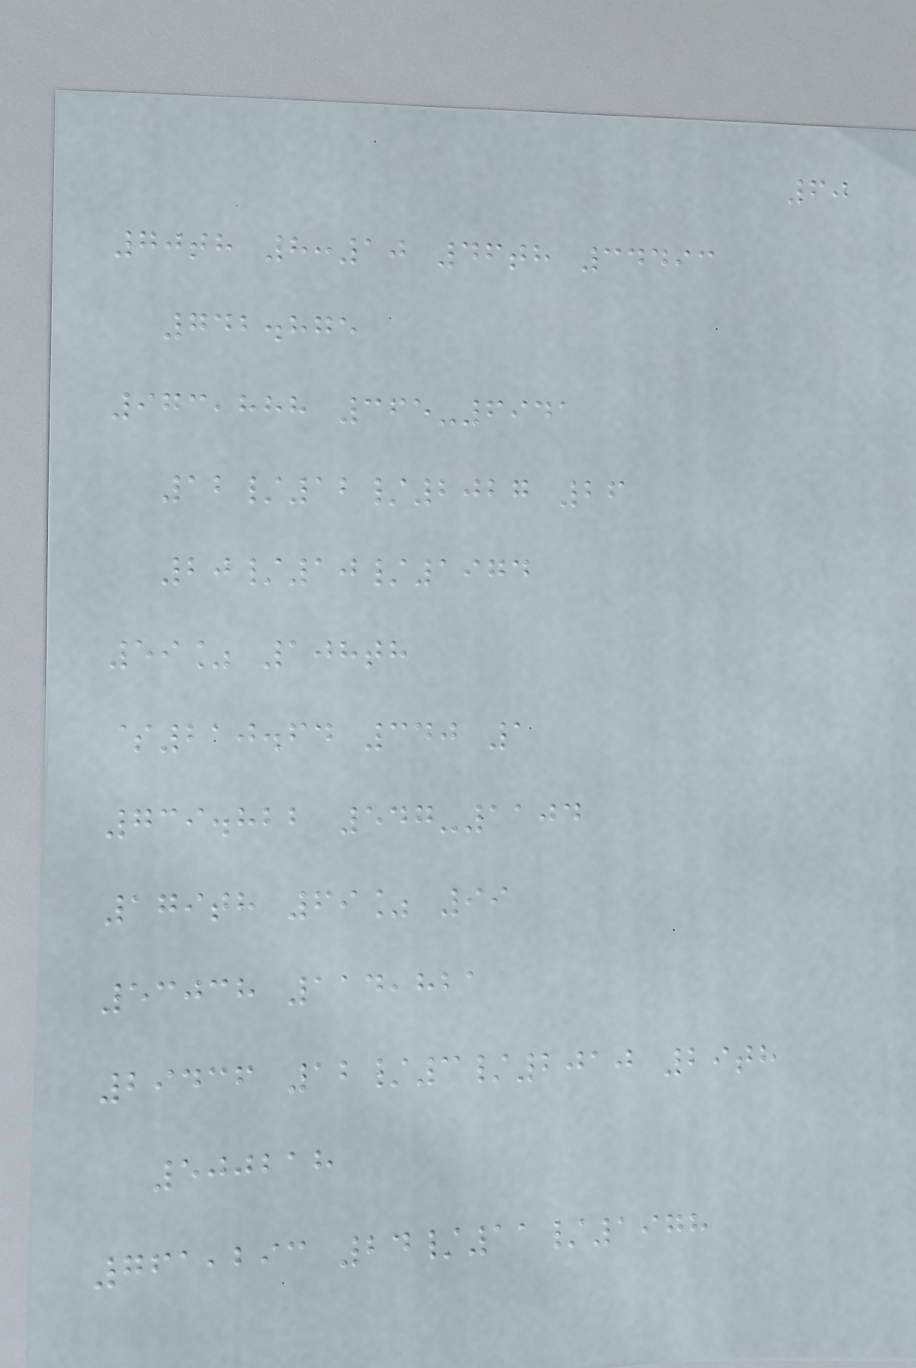60
70th 8:10 46th 34493
742.875
973,888 365-6941
12/12/2027 26
20/10/1974
59% 108th
$210.64 340 1
739.822 547-1104
179th 69% 99
53038 114,821
29436 12/3/2010 29th
500218
761,293 24/11/1978
